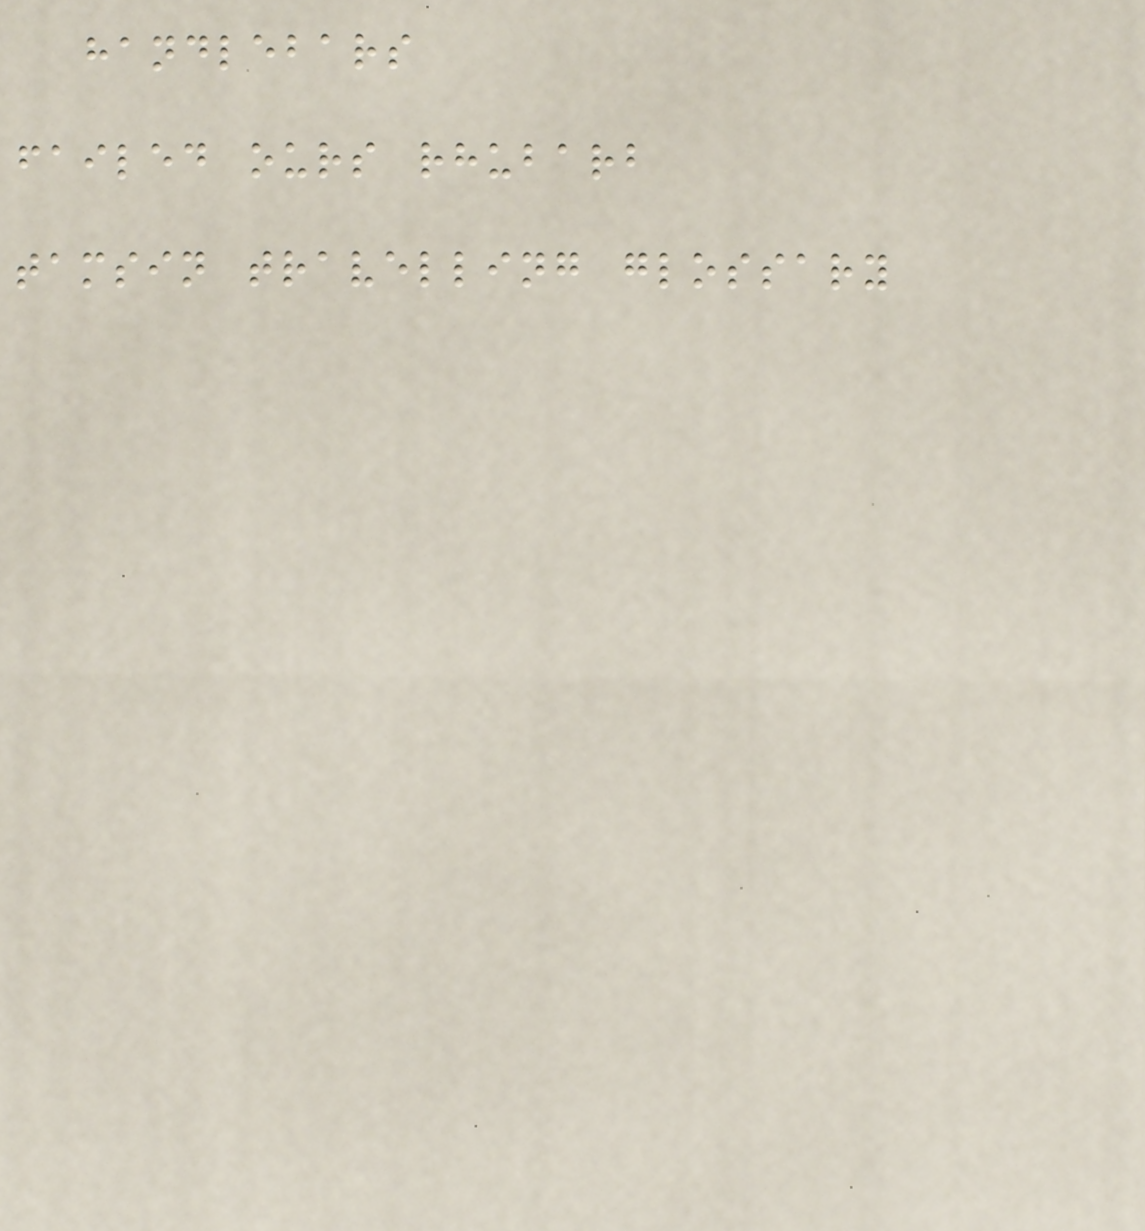handlebars
failed ours rhubarb
tamsin travelling glossary
